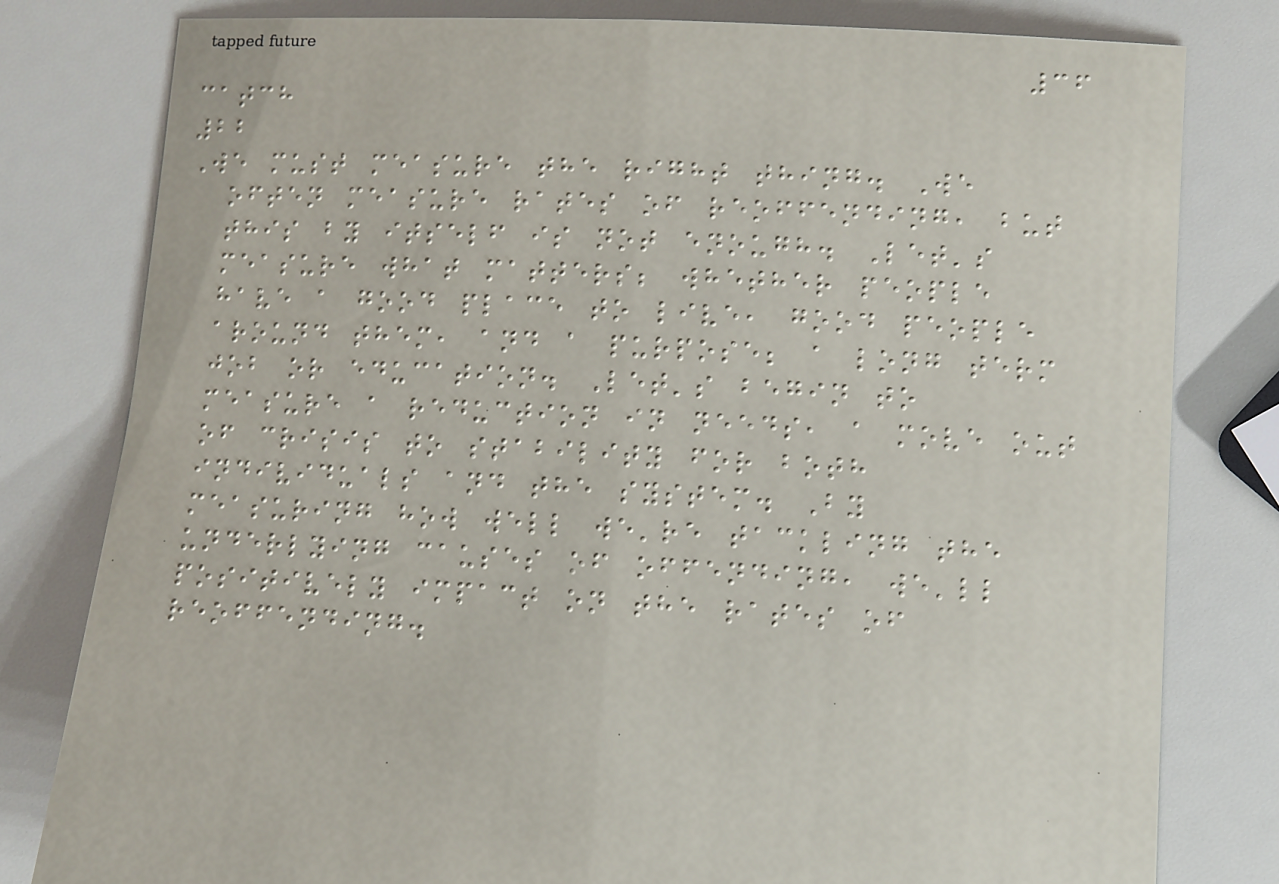36
catch
22
We must measure the right thing. We
often measure rates of reoffending, but
this by itself is not enough. Let's
measure what matters; whether people
have a good place to live, good people
around them, and a purpose; a long term
job or education. Let's begin to
measure a reduction in needs, a move out
of crisis to stability for both
individuals and the system. By
measuring how well we're tackling the
underlying causes of offending, we'll
positively impact on the rates of
reoffending.
